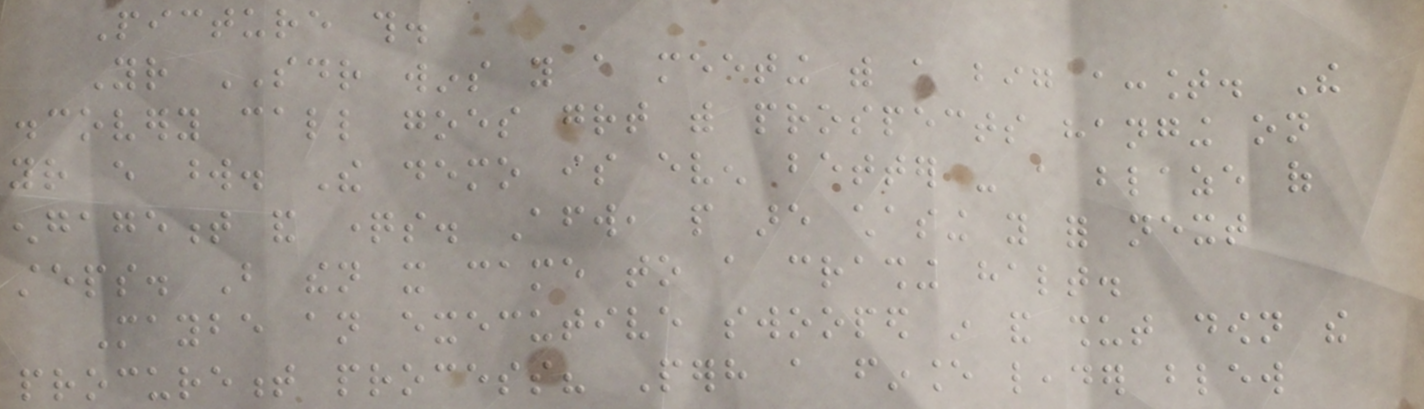Picture this.
Your SDR wins you a meeting with a big account. The
discovery call goes great with prospects hanging on
your every word. The demo is even better - a blaze of
engagement and questions. Afterward, people are chasing you for next
steps. But then it came to a crashing halt.
Maybe an executive swooped in and shut down the
procurement process? Perhaps a finance leader blew
